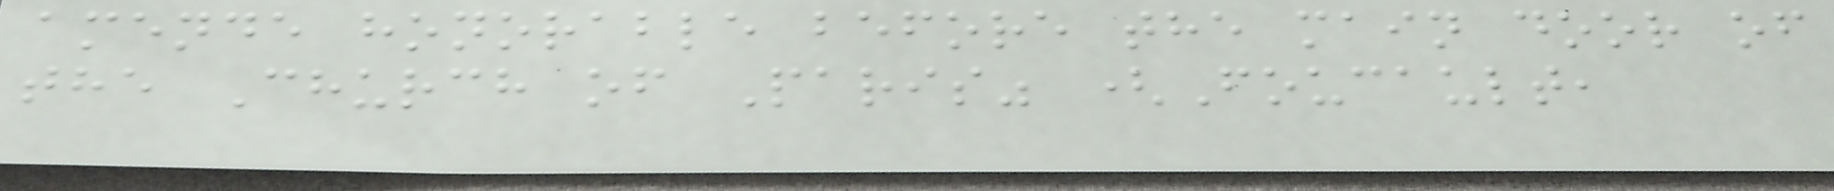amende honorable before the main door of
the Church of Paris" (Foucault,
